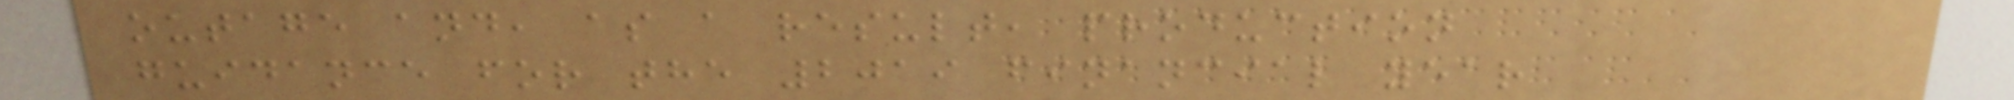outage and, as a result, production
guidance for the 2019 financial year
